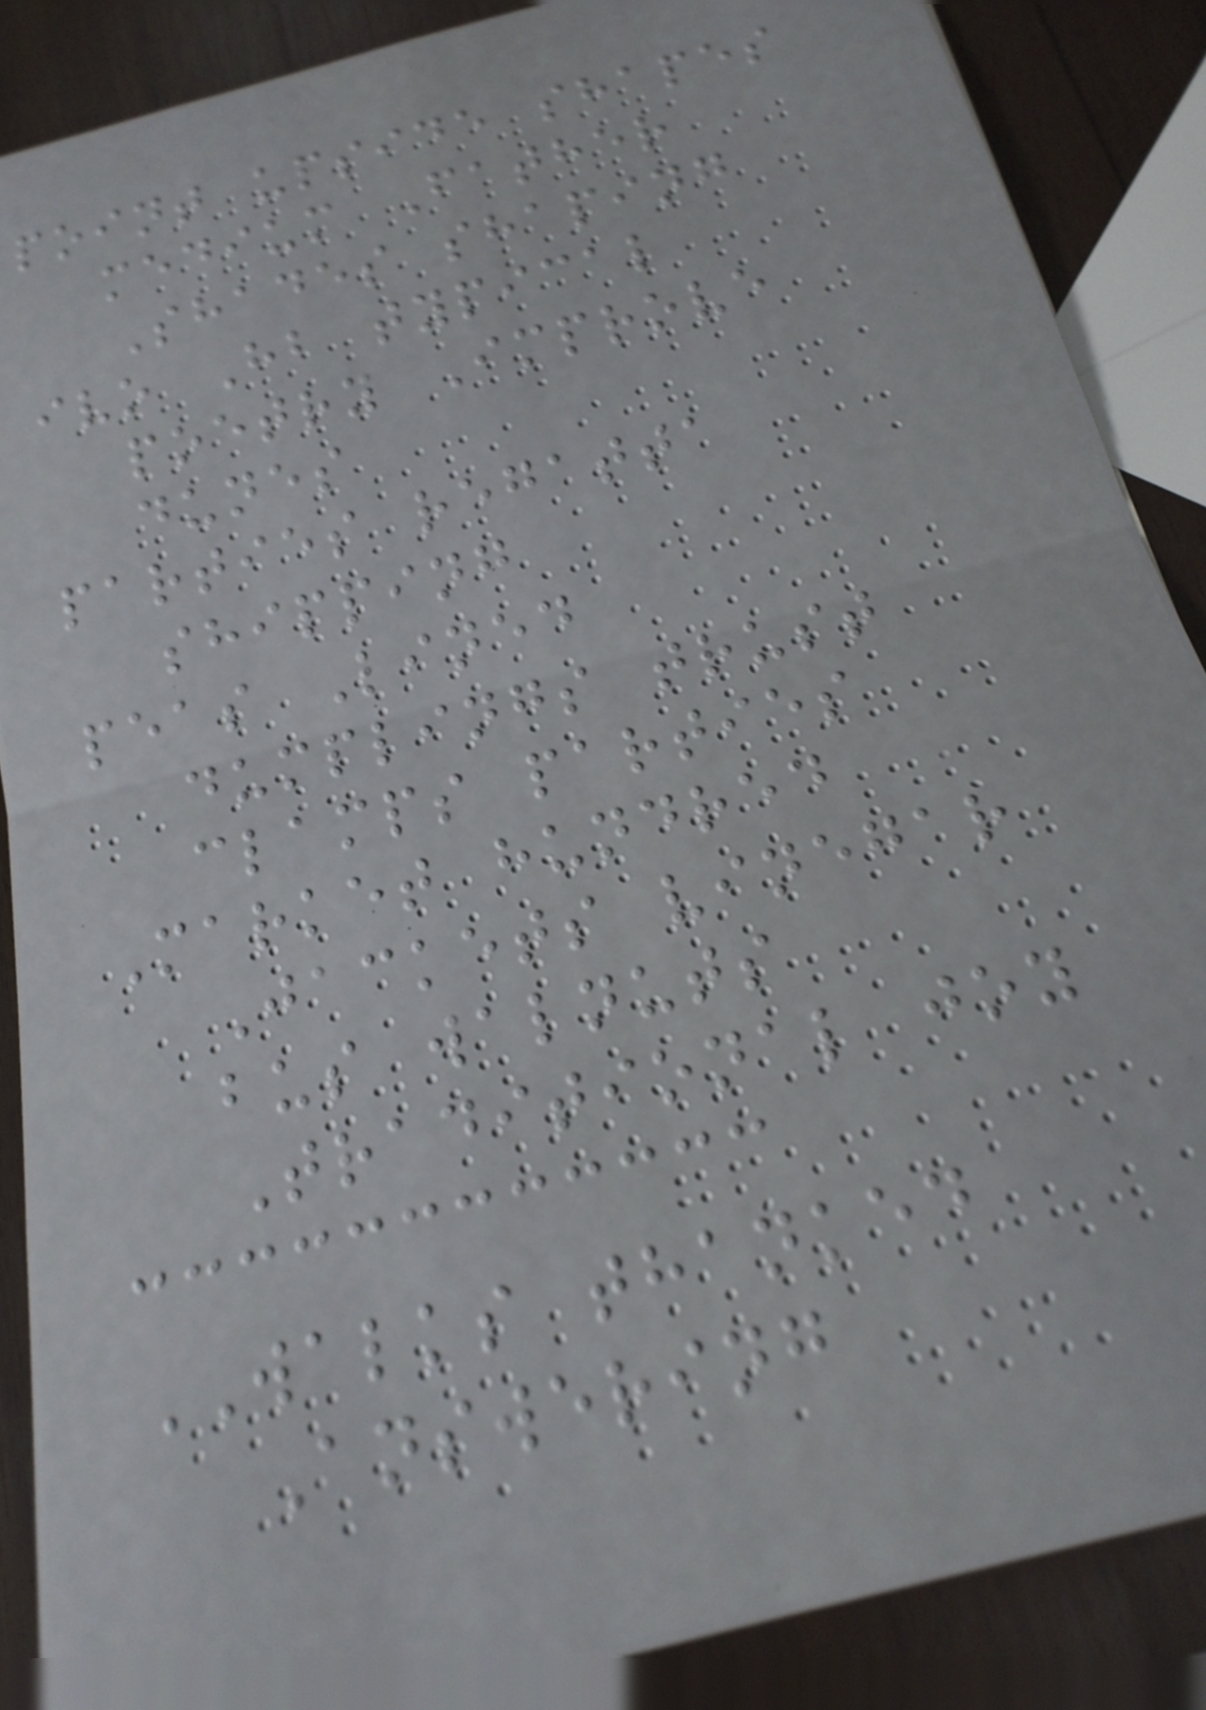point upside shapes
medium Father
Shades shaping
ivo Hb typical
poetry Improve
dunes
parties regatta
shipping
peas Lined
dumplings trust
clamps parties
Market hundred
Jackets vinegar
bus walnuts
Traditional joy
WALKS thanked
Answering
